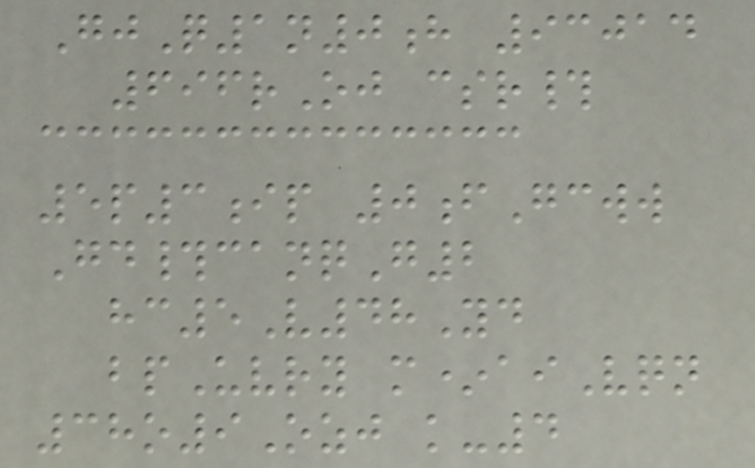GjQ1n0h 93014
696rOj csr#
5p3ip 0fGcww
Gd#canqG2
hc5V48Yd
bpUvry m*aiVqn
38o9Ozj k-4
